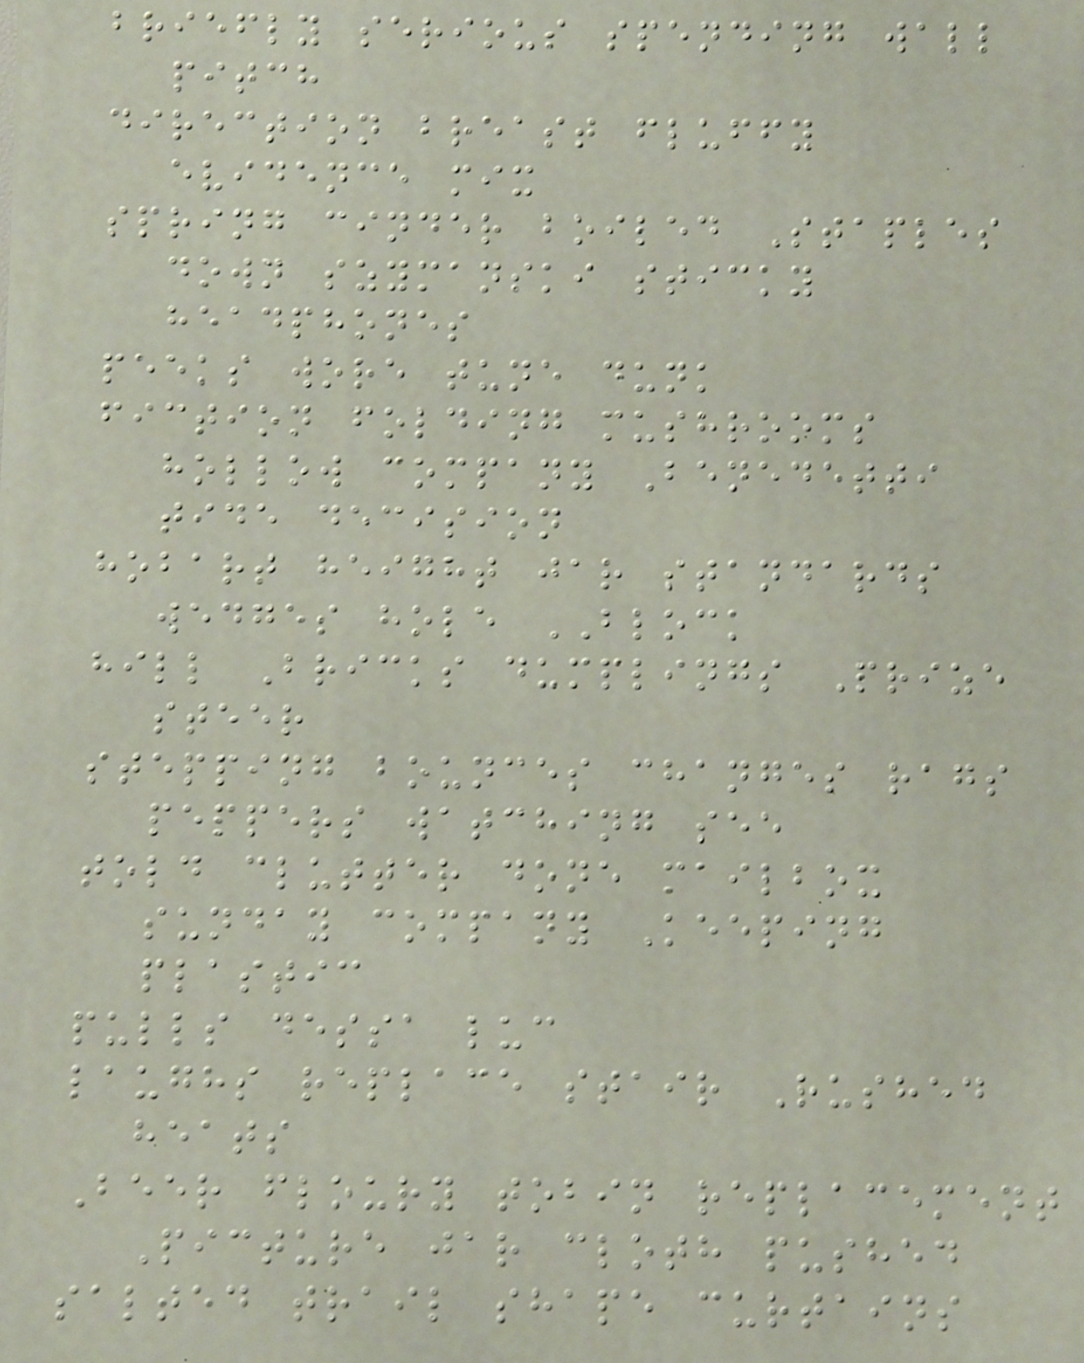briefly serious spending wall
pitch
direction breast fluffy
evidence mix
spring cinder boiled Staples
down szymanski sticky
headphones
peeks wore tune dunk
fiction folding mushrooms
hollow company Benedetti
tide decision
hobart height jar standards
wedges hole BLOCK
hill Bricks dumplings Prize
steer
stepping bounces changes rags
peppers watching see
told clutter done mailbox
sunday company Keeping
plastic
pulls dessa luc
laughs replace stair Rushed
heats
Beer floury tobin replacement
Picture jar cloth pushed
salted trail shape curtains
